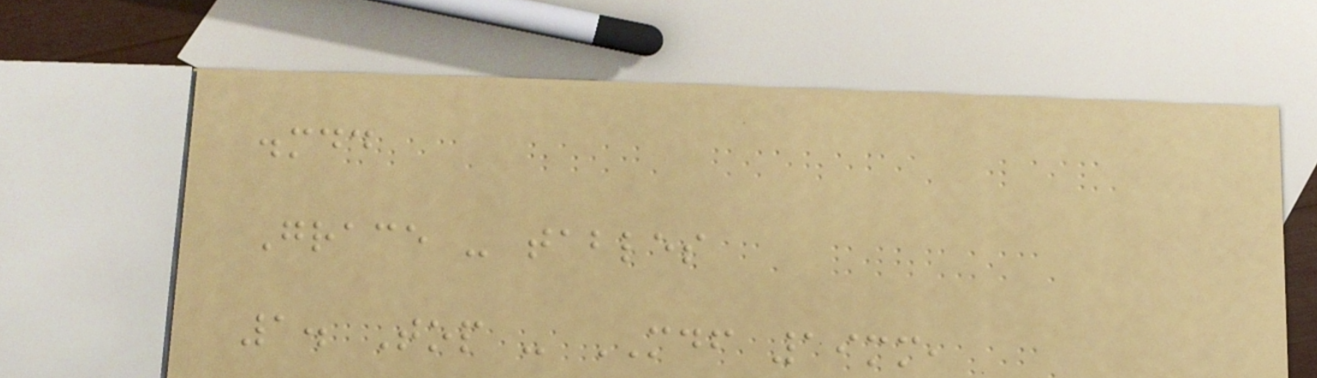.mdd
Grace - tables
1. Top - MDF 19mm,
